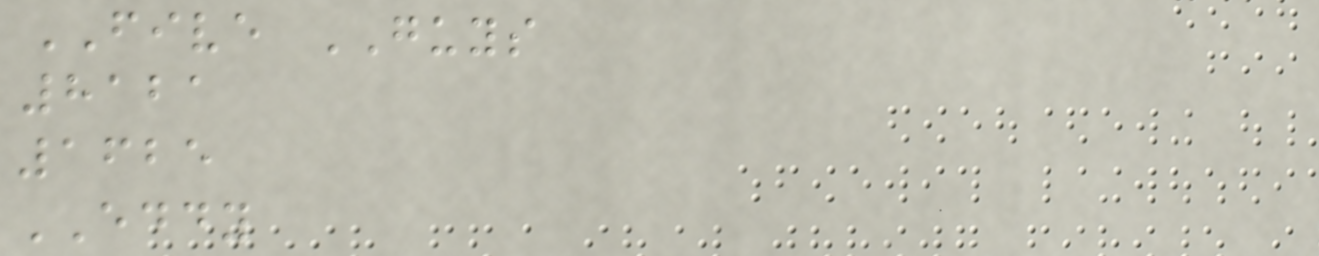FIVE GUYS
8121
1625
EDDY
